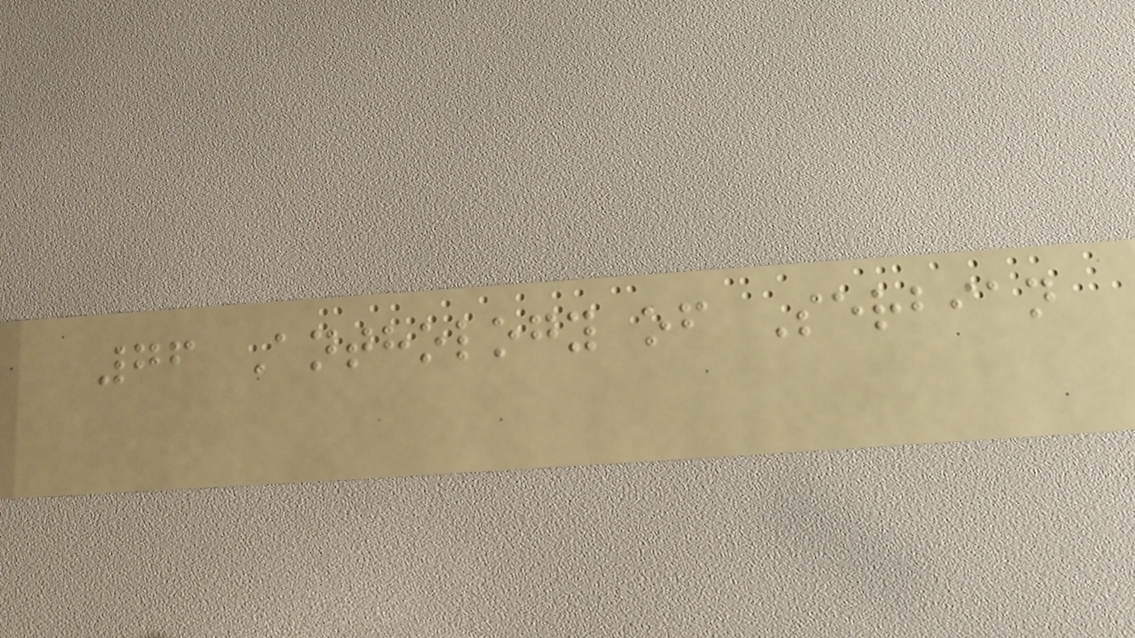76 Anthology of Serbian
